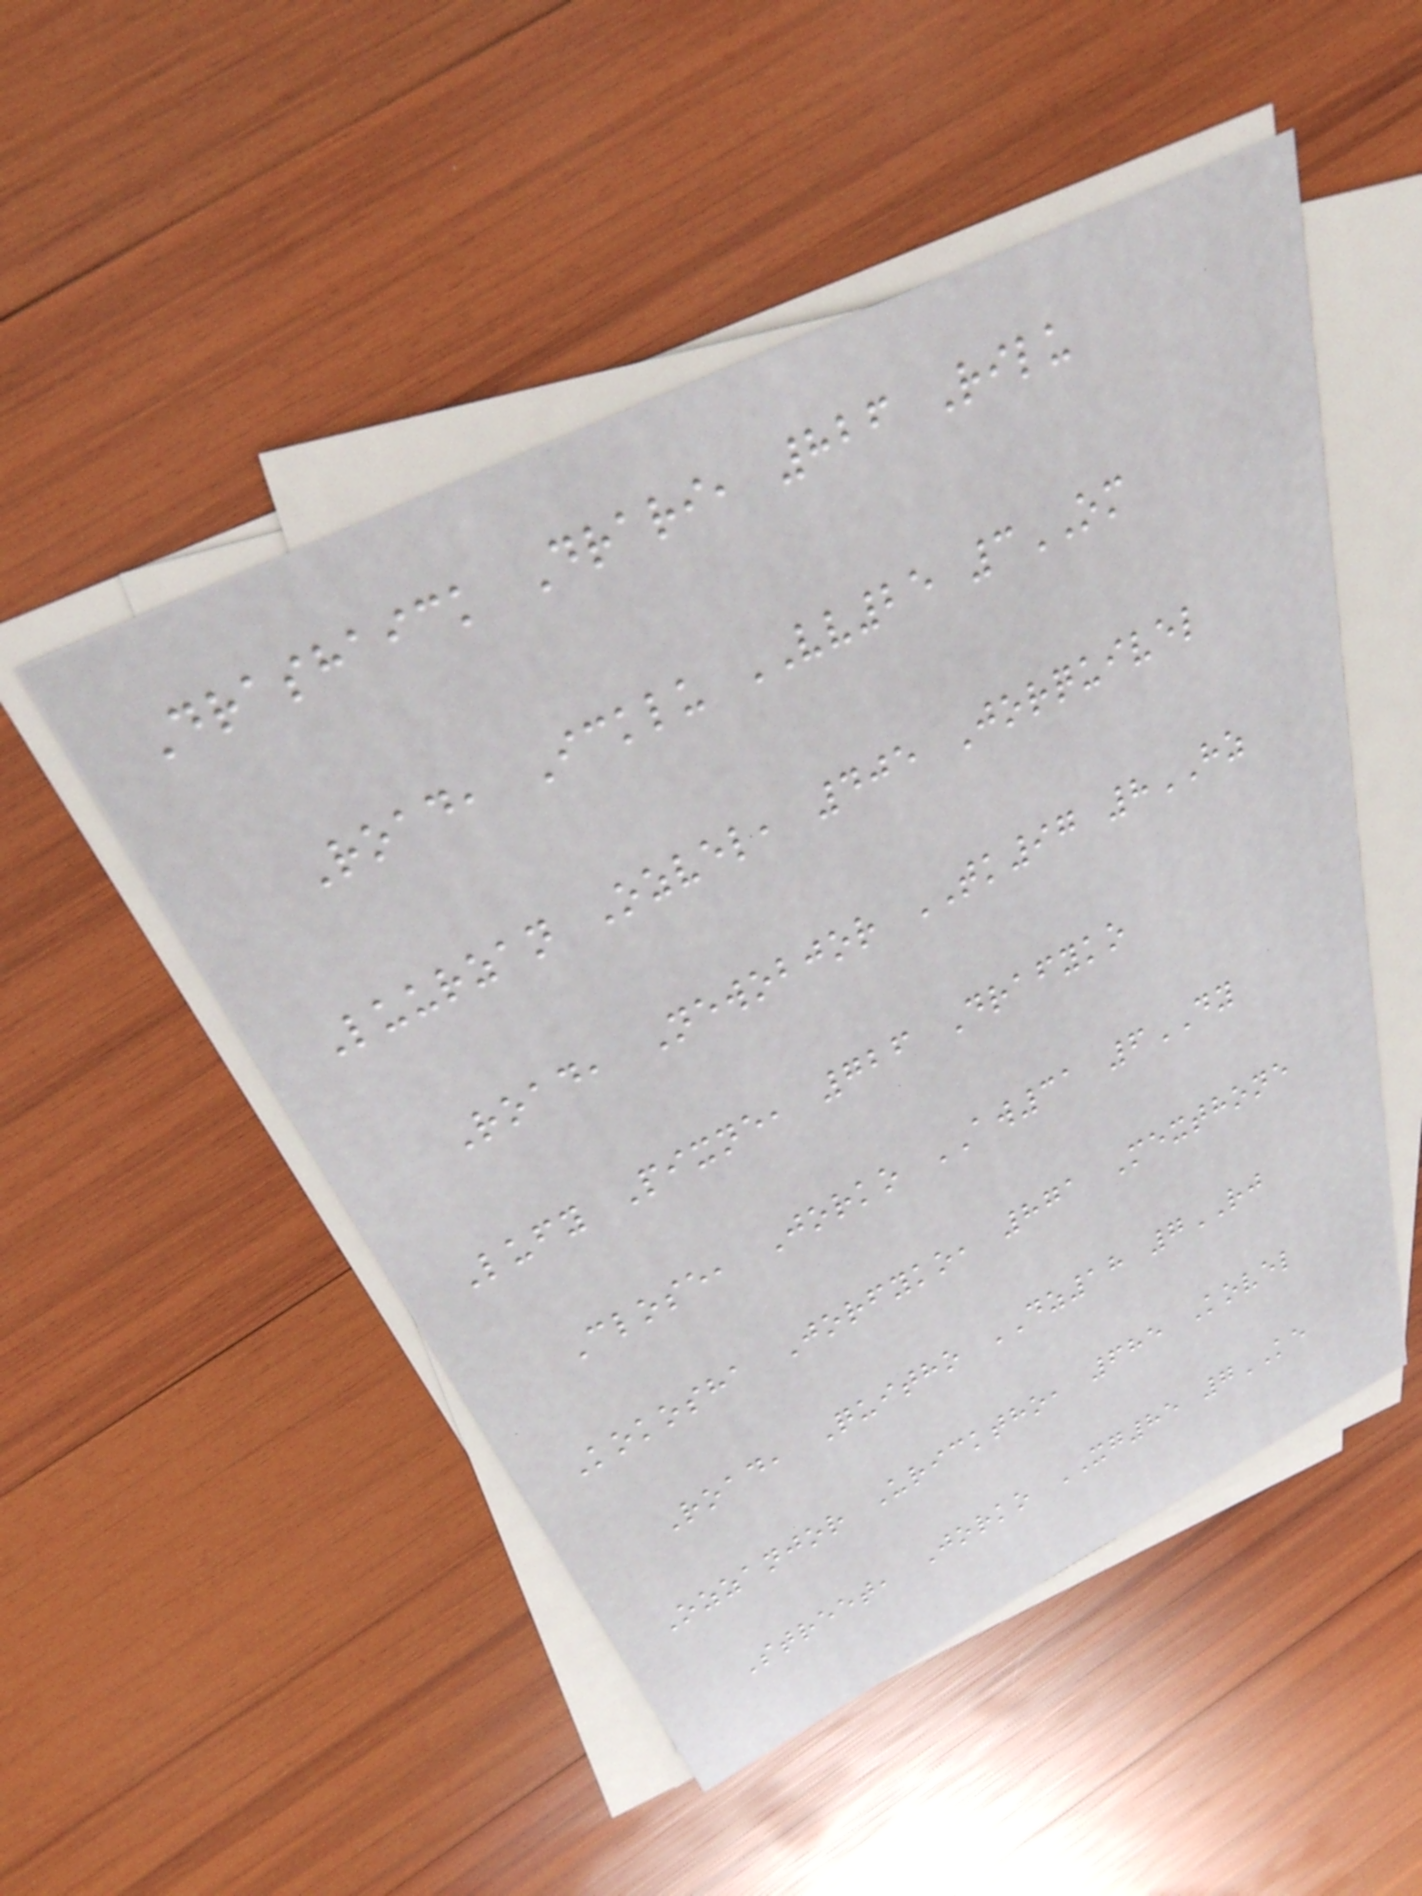Drashaick Drari, 826 Rilu
Road, Icklu VV25 3OM
Luurzan Ozvel, 405 Jorquivel
Road, Newobjor TK97 8HZ
Lufy Pixne, 726 Drafyko
Close, Jorko AW31 6DY
Kokosha Jorfyko, 871 Mexthone
Road, Quitho DZ18 7RJ
Ozzanjor Uricktho, 685 Kovel
Street, Jorko XG85 7KE
